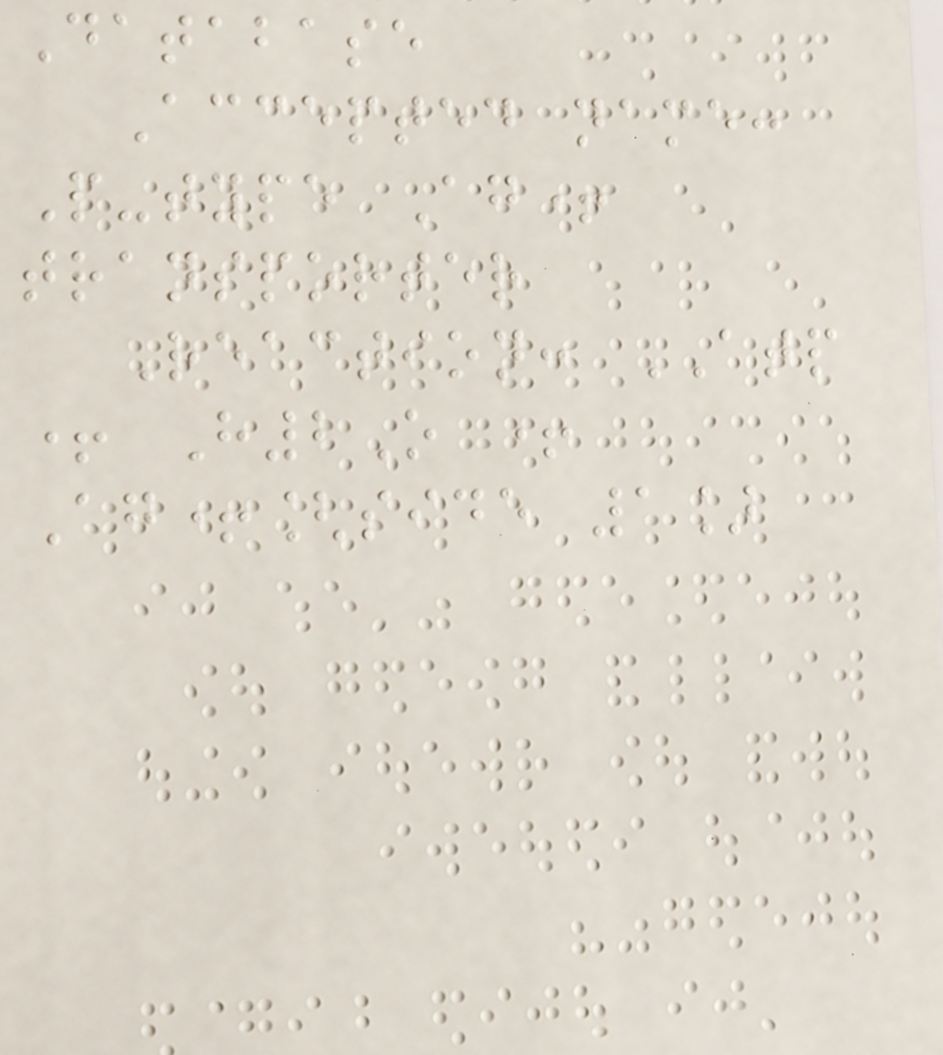Database
Accepted name:
P-type Ag+
transporter
Reaction: ATP
+ H2O +
Ag+[side 1]
